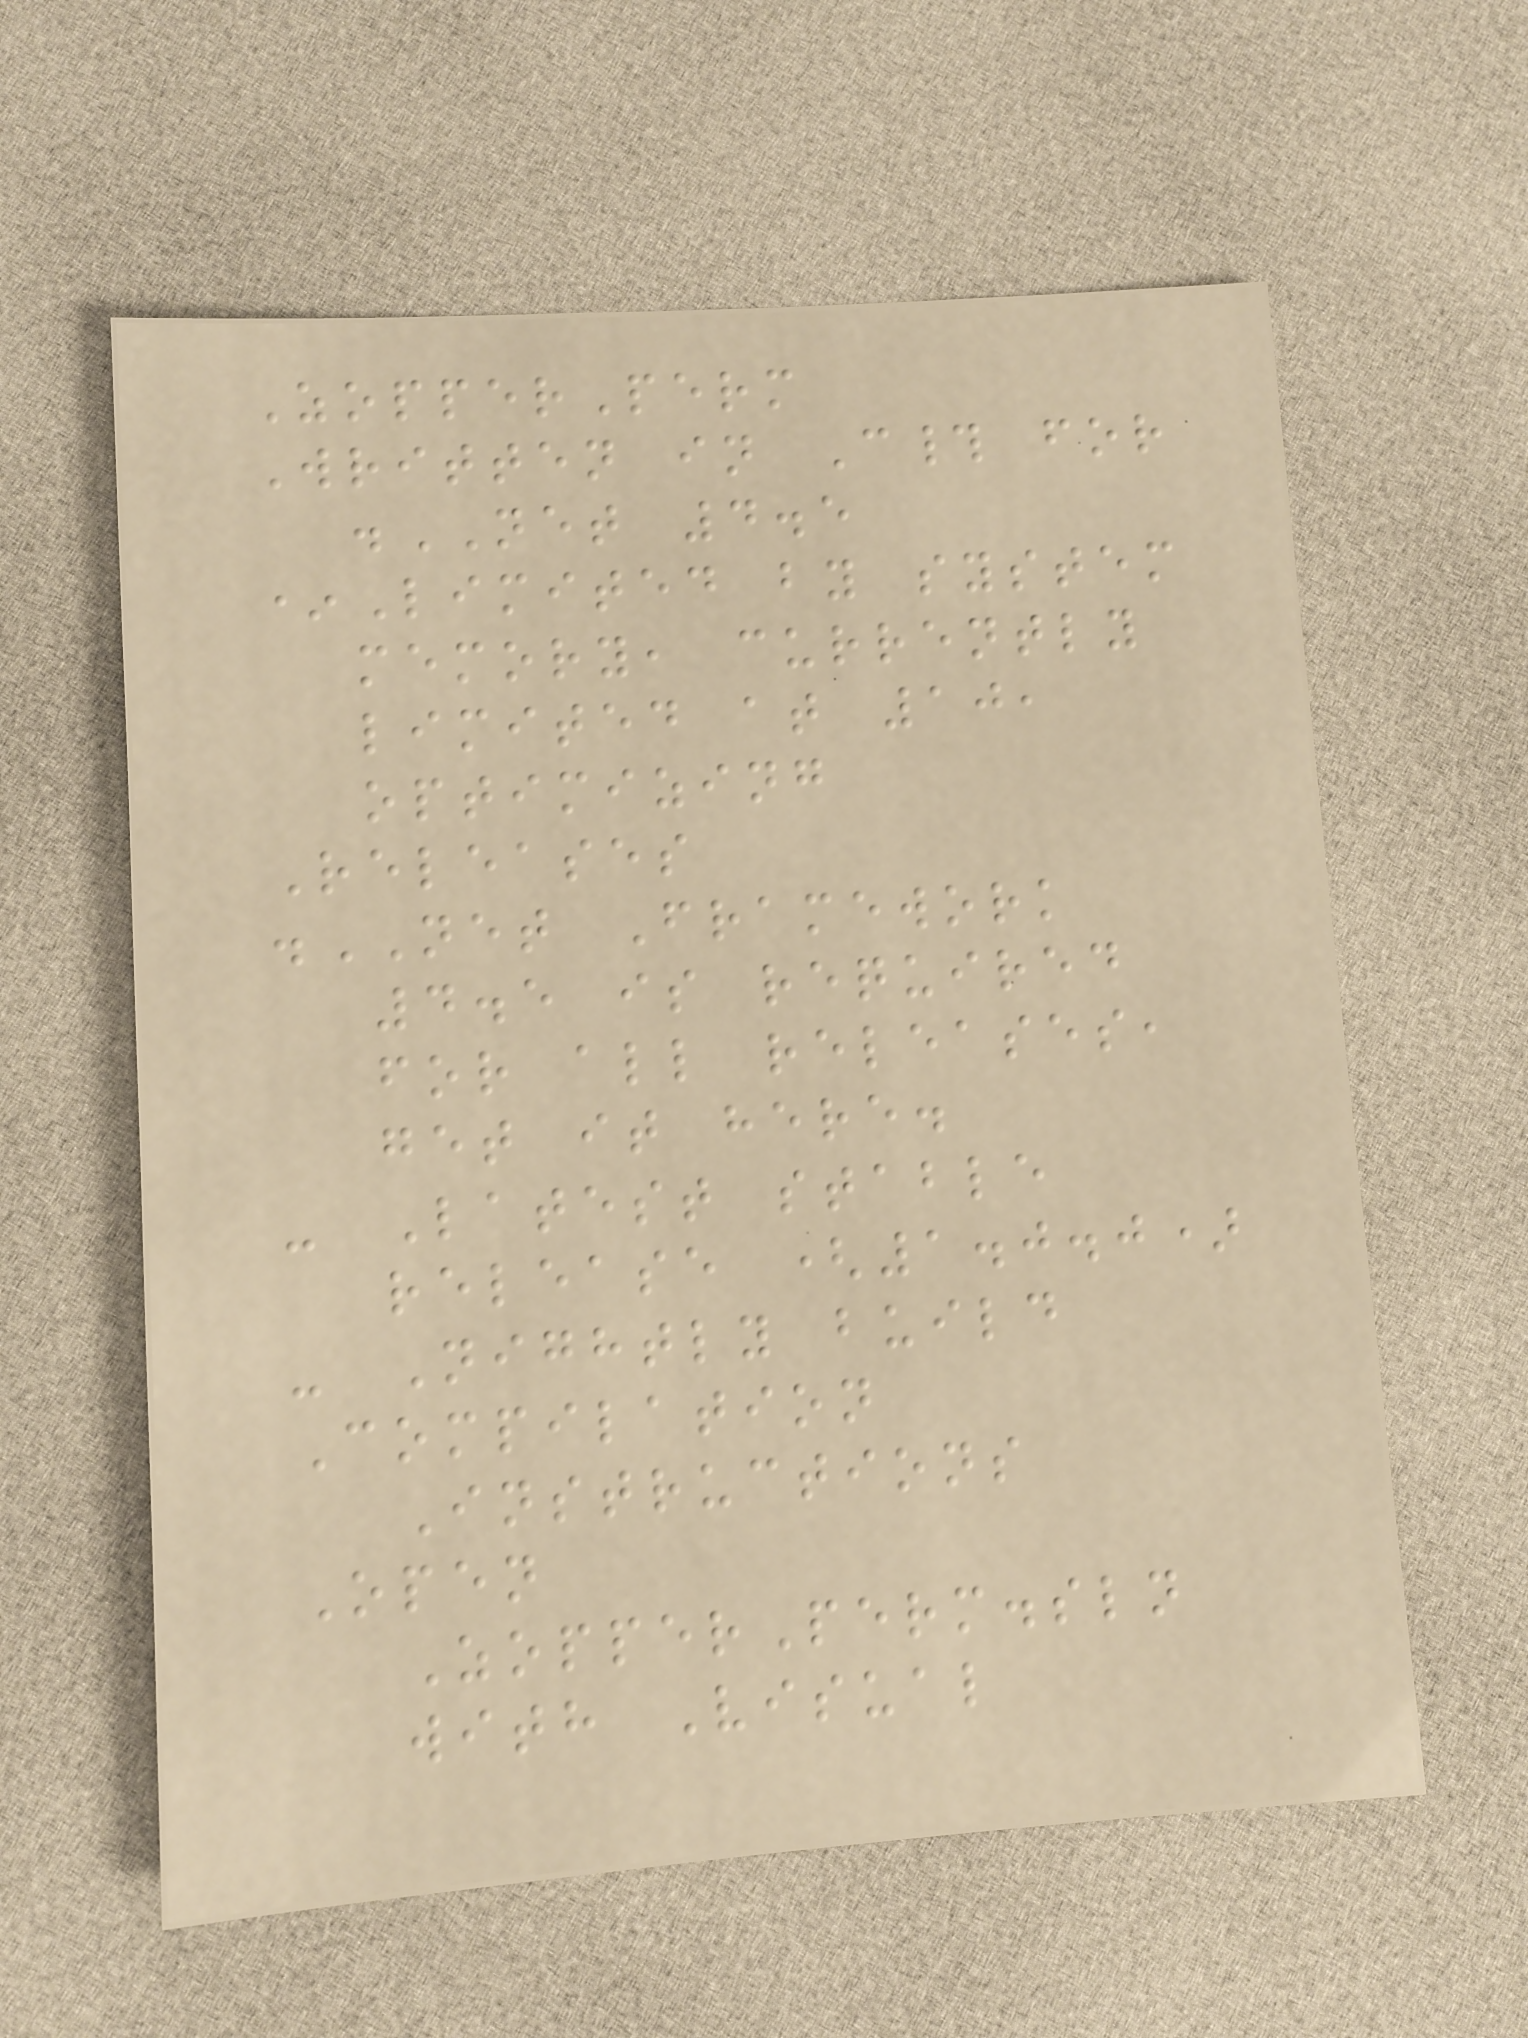ZopperPerm
Written in C# for
.NET 4.5
*Limited by system
memory, currently
limited at 10,
optimizing
Releases
.NET Framework
4.5 is required
for all releases,
get it here.
- Latest stable
release (1.0.0)
- Nightly build
Compilation
Instructions
Open
ZopperPerm.sln
with Visual
